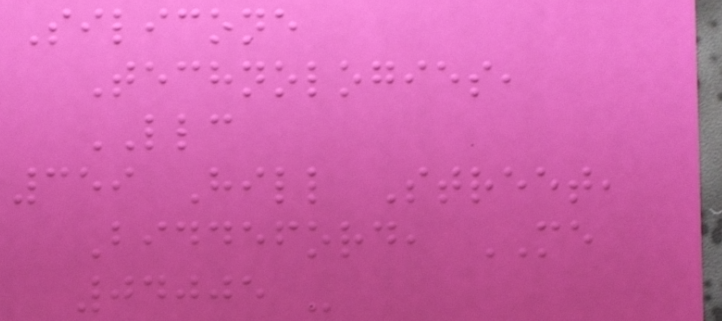Silicone
Technologies,
LLC
359 Hill Street,
Biddeford, ME
04005 -
